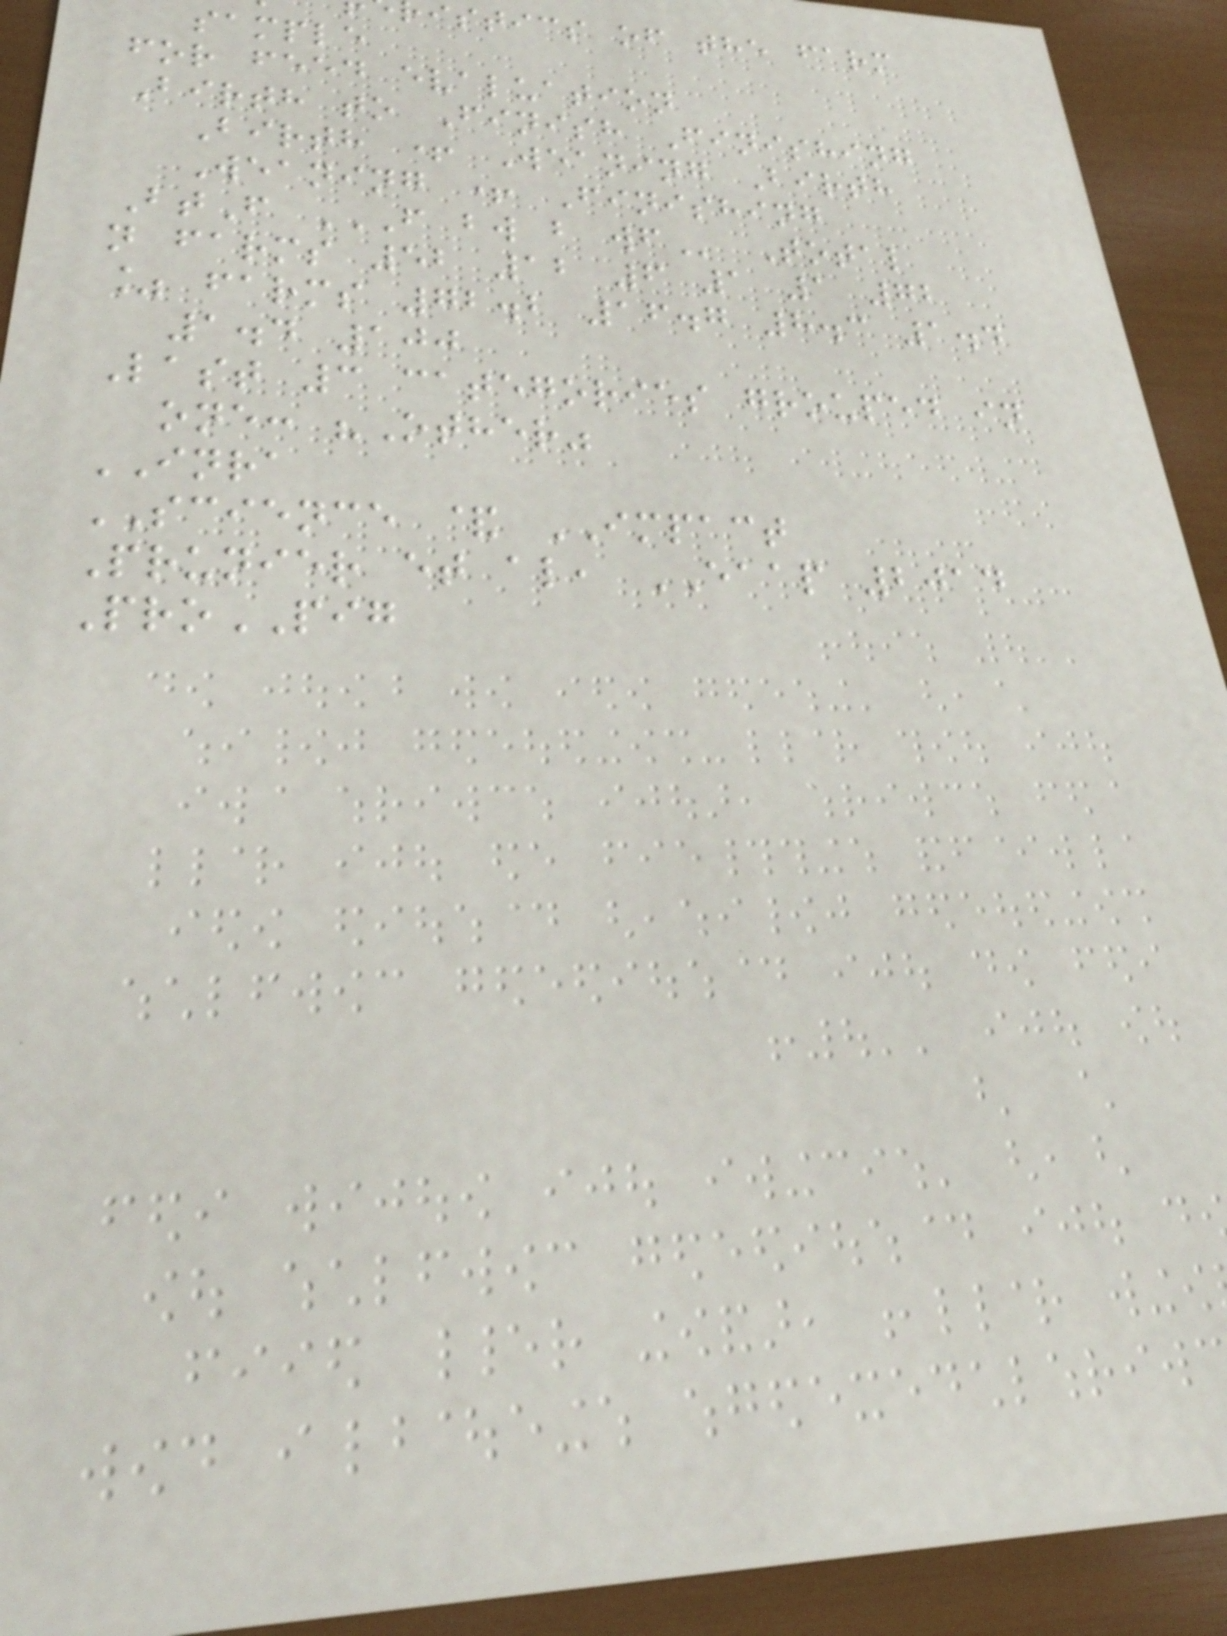istics of the farm
sample
for feed evaluation
Birth to Finish Finishing
Birth + Weaning Birth
Weaning + Finishing
BtF F BW B WF Total
n farms 52 12 6 1 1 72
% farms 72.2 16.7 8.3 1.4
1.4 100
Last 3 categories grouped in
one: "Other"
INRA
SCIENCE & IMPACT
Prunier et al, EAAP 2014
ProPIG
